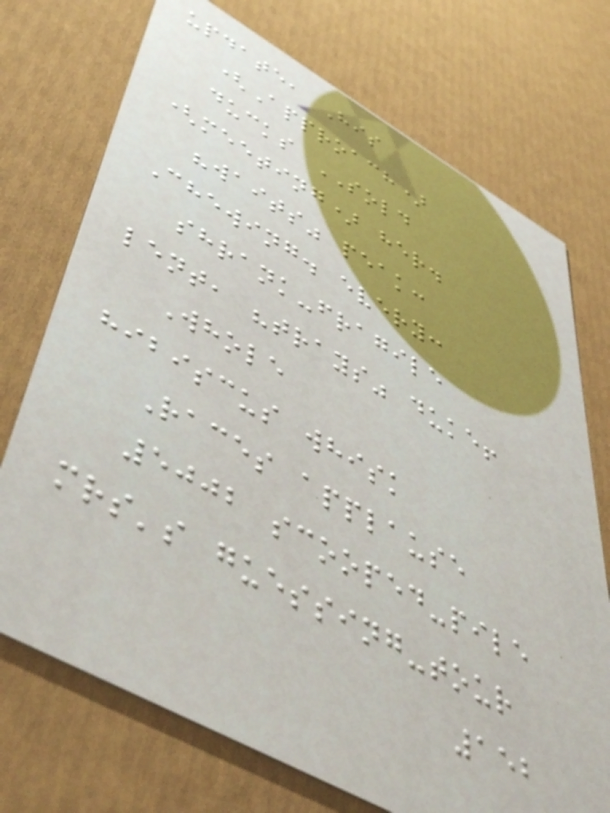update, His
(Approach)
ducks SOLD
(meeting) her.
"waits" peak:
Chewing. every:
shrank-fragile
lent, "trays" duke!
Whole
hibiscus whisk
Races applause
5002 scooped-pile
mrs's guessing-tour
152
